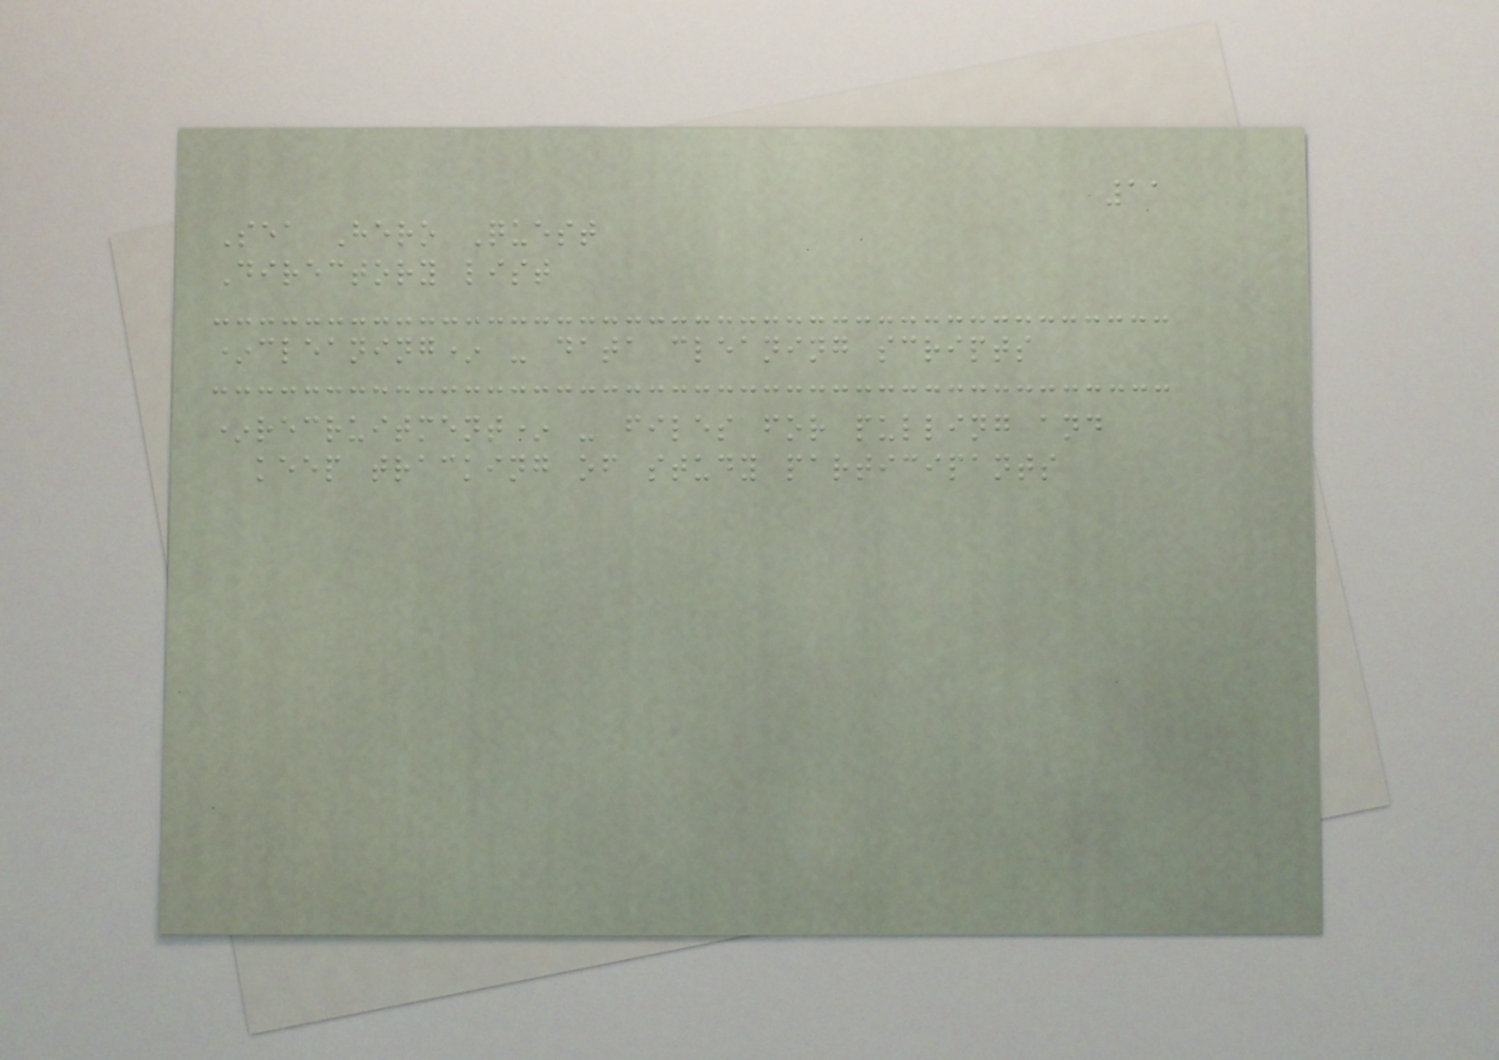11
Sea Hero Quest
Directory list
*cleaning* - data cleaning scripts
*recruitment* - files for pulling and
keep tracking of study participants
